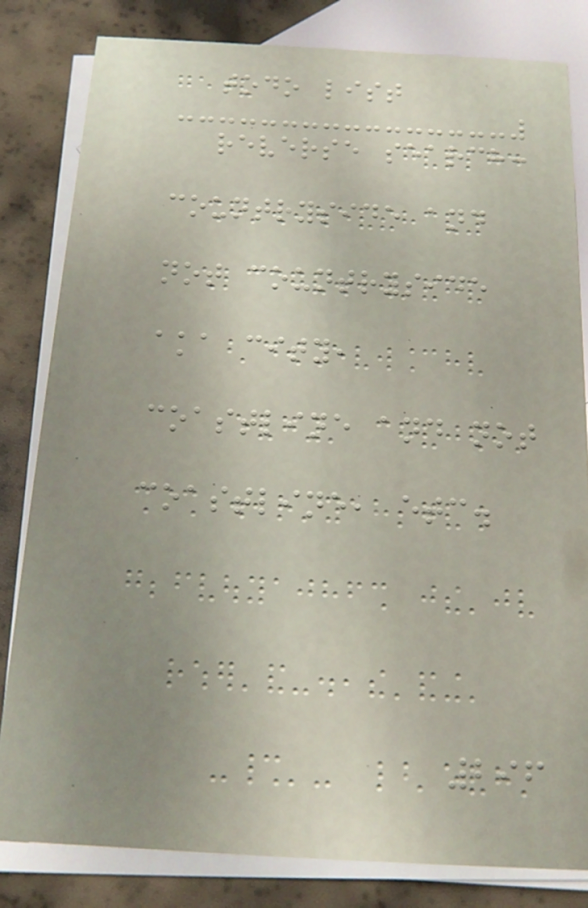todo list
reverse search:
countryside and
not countryside
aka city,
coastline and not
coastline, etc.
296
